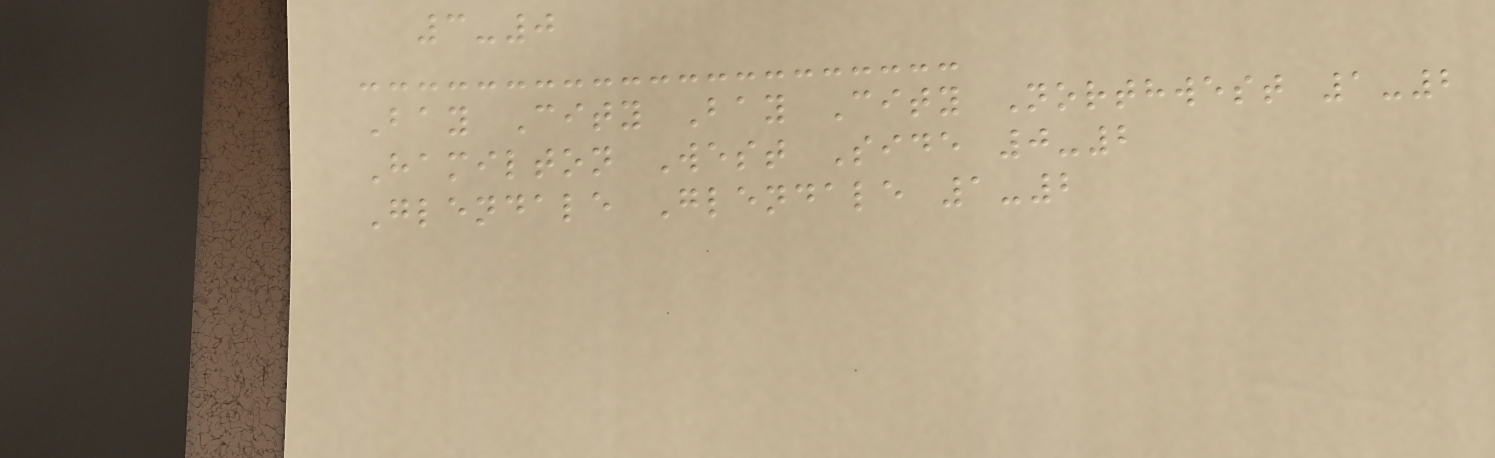3-0
Bay City Bay City Northwest 1-2
Hamilton West Side 0-2
Glendale Glendale 1-2
